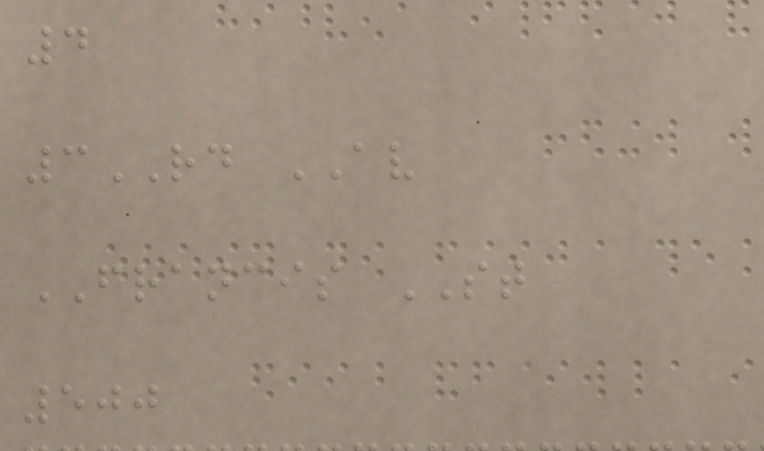4
3RD AV
FRANCIS ST
500
